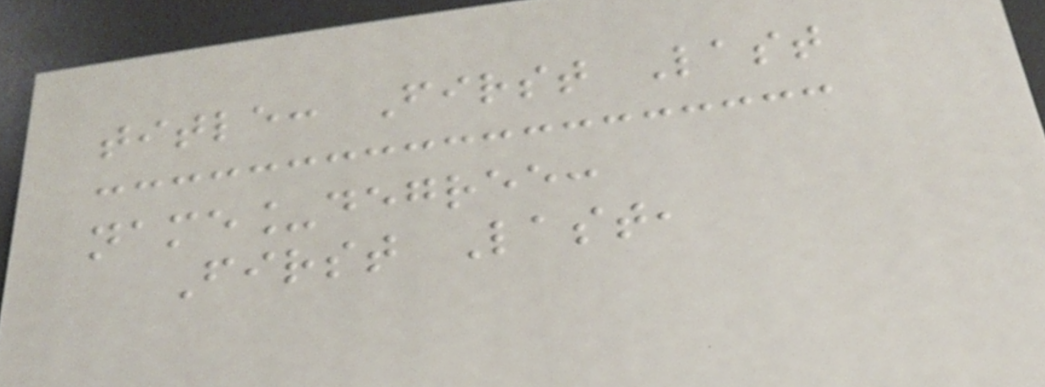title: First Last
name_degree:
First Last,
